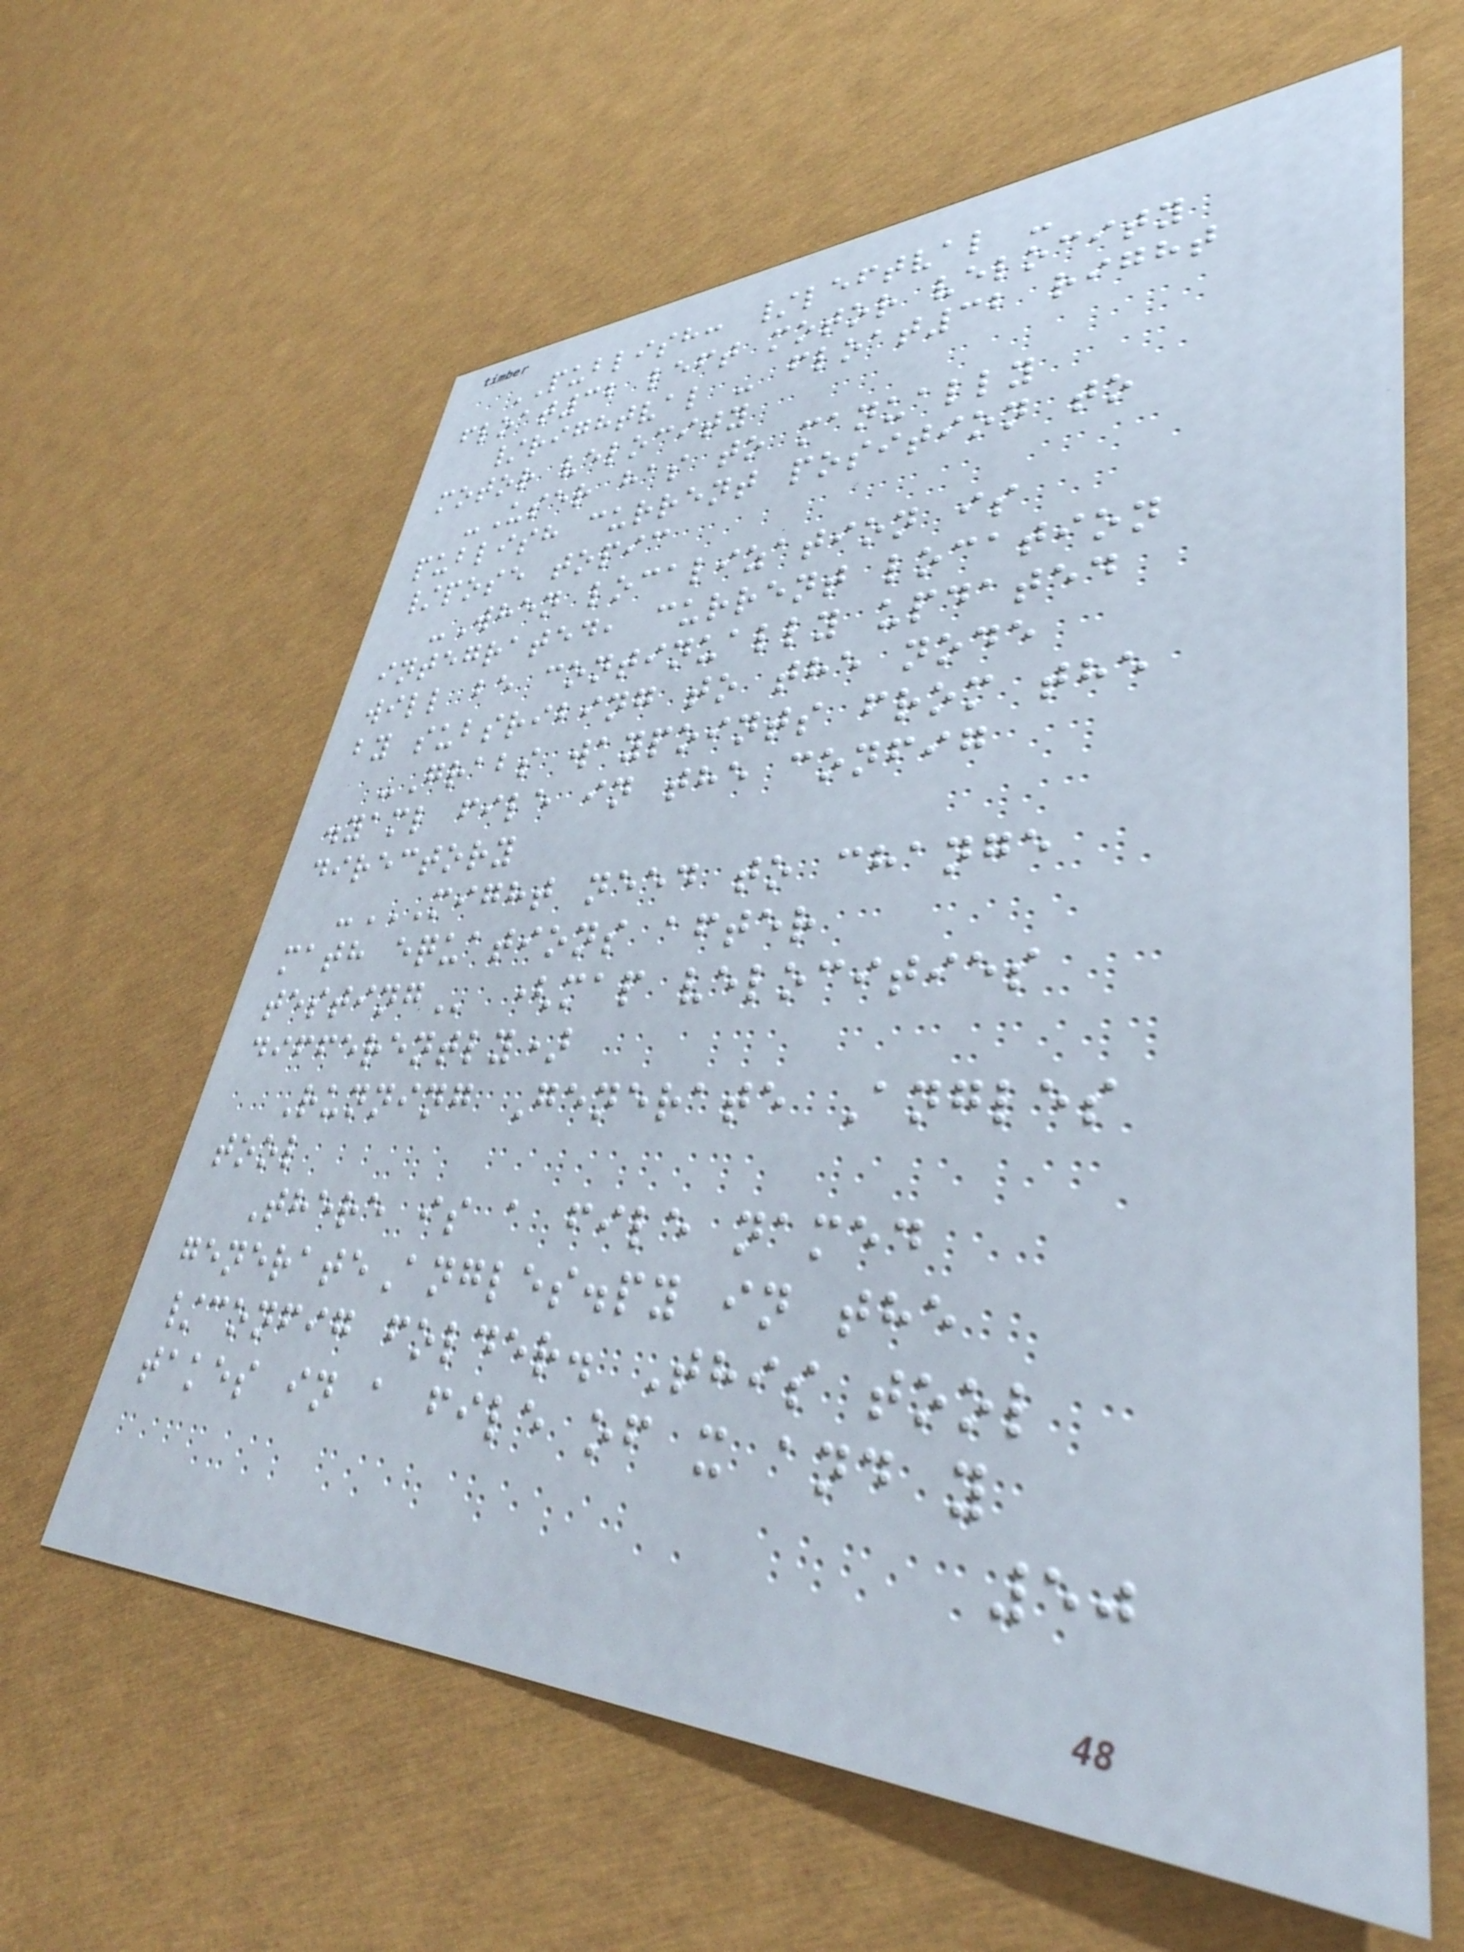PUBLISH: /leftval -
float32 left motor velocity
/rightval - float32 right
motor velocity
-User has to manually
publish current position to
/pose topic
-When localization is
integrated, current location
will be continually updated
by subsribing to the node
-Grabs waypoints from the
.yaml file in the config
directory
-MIGHT NEED TO CHANGE
MATH EQUATIONS AFTER
TESTING (map velocities
differently)
Running Generate Angles
tool
There is a file named
generateAngles.py in the
/config folder. This tool
takes in a file of x and y
50
